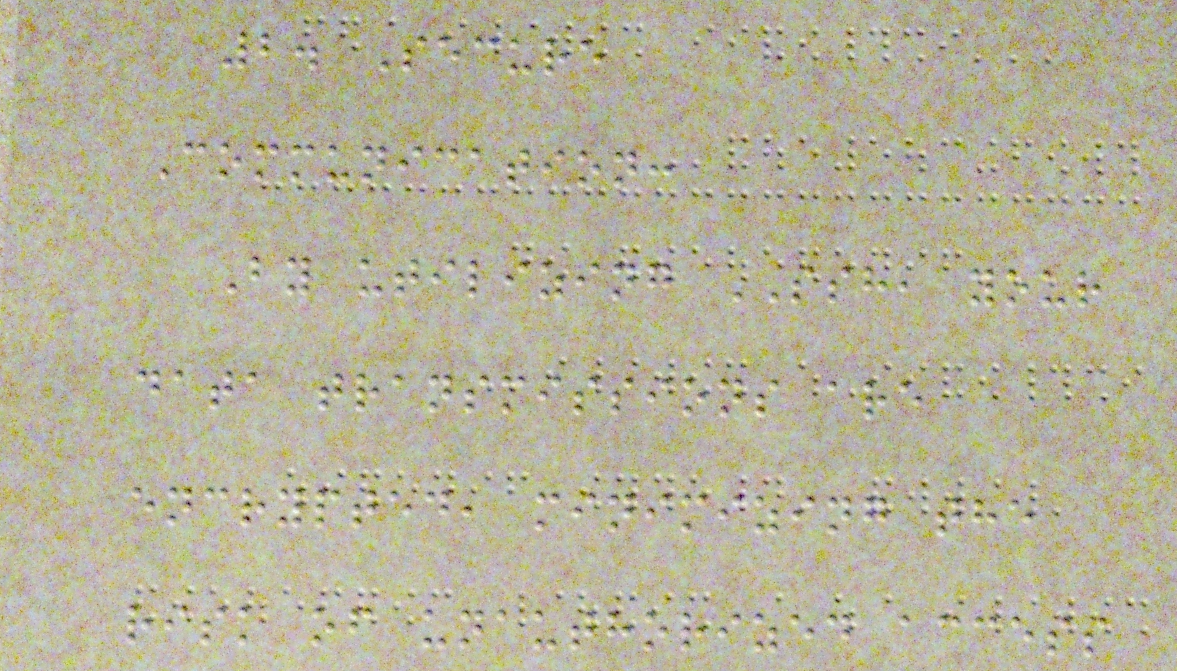2. Secure
Communication:
By utilizing SSH, your
data transmissions are
encrypted, minimizing the
risk of unauthorized access
